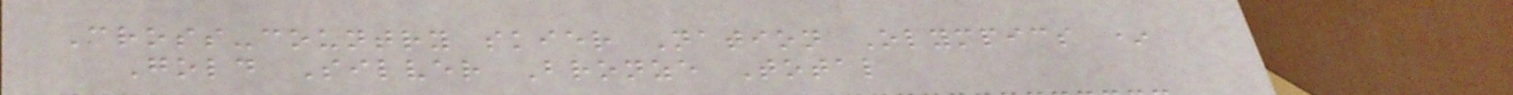Cross-country skier Nation Olympics *
Gold Silver Bronze Total
